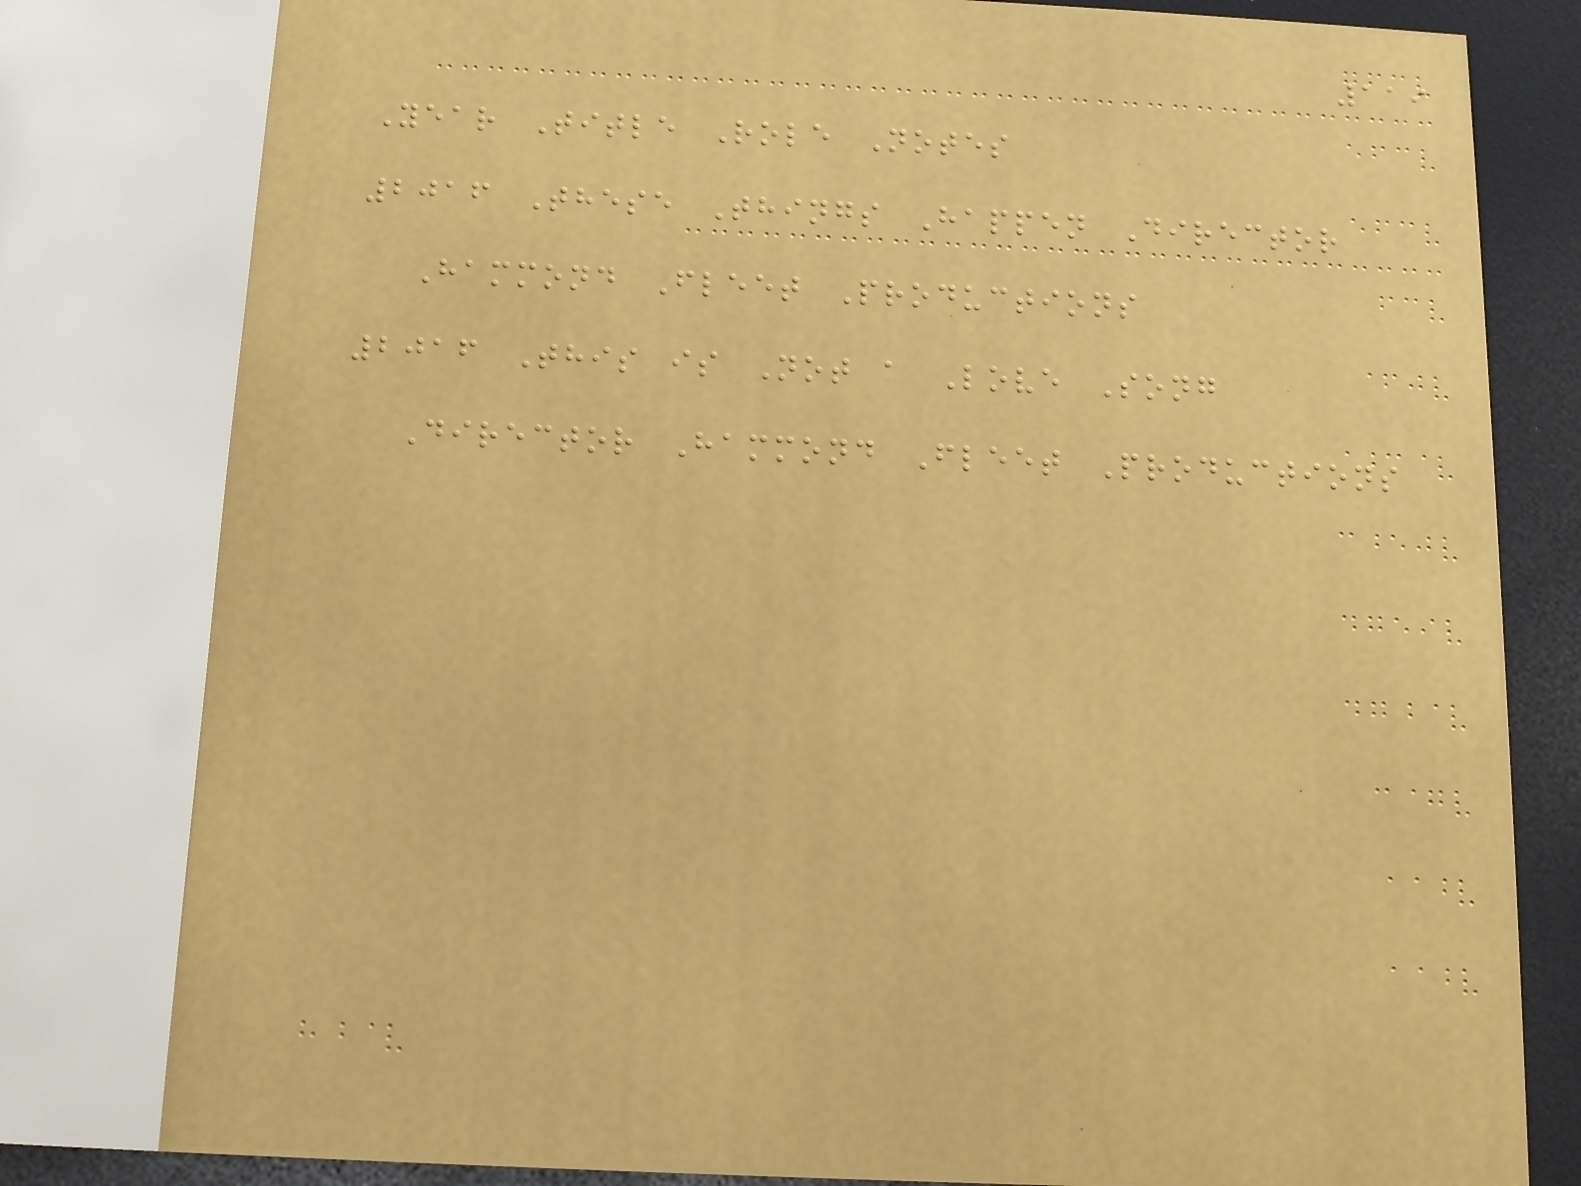119
Year Title Role Notes
2016 These Things Happen Director
Hammond Fleet Productions
2016 This is Not a Love Song
Director Hammond Fleet Productions
